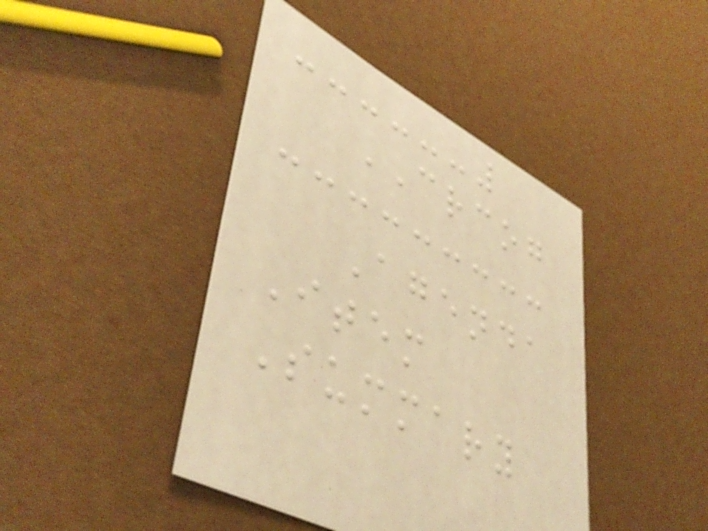CRCOG
Agenda
Item
Summary
